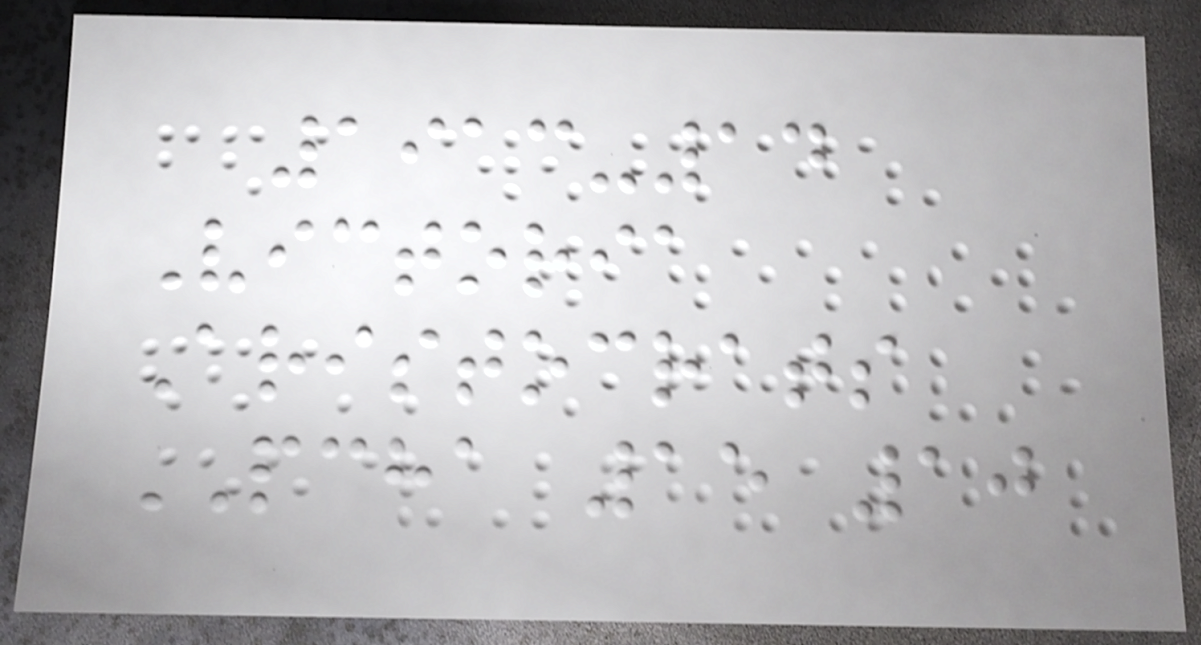1913-14
Victoria
Aristocrats
PCHA 15 10
